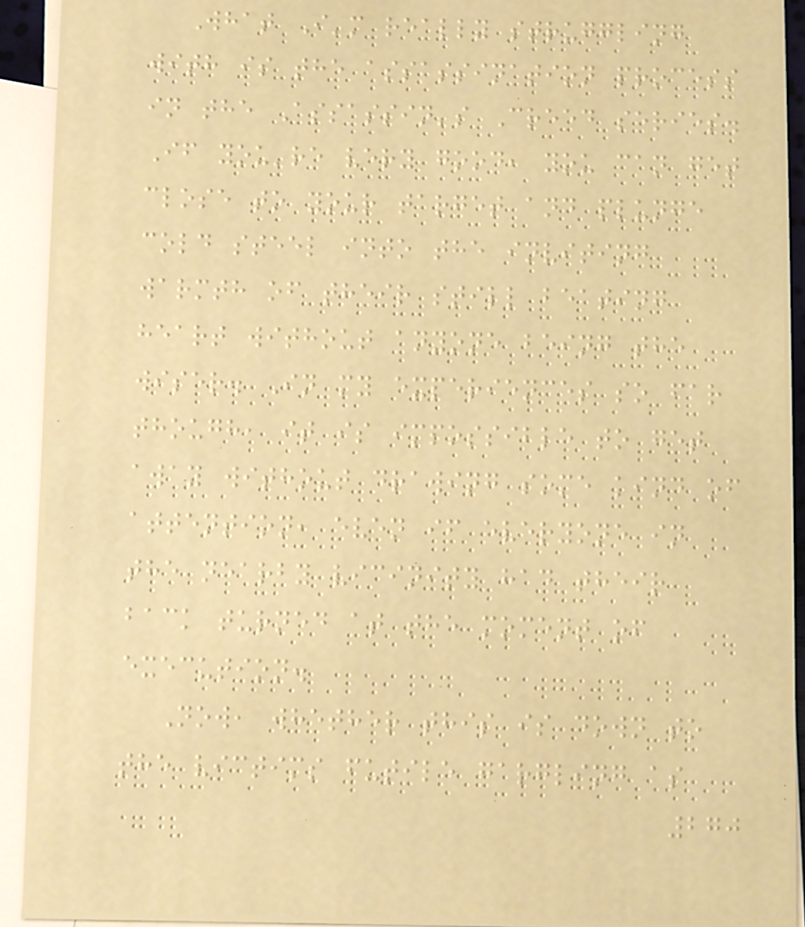What I'm really struggling
with is the assassination process
in the Assassin's Creed series.
If you're very good, you can get
close to your target and plunge
cold steel into the inviting
warmth of their still beating
heart without anyone being the
wiser. In my experiences so far
though, it is impossible to get
away without drawing some kind of
attention, even if everyone in
the nearby vicinity had their
back turned at the moment of
execution.
Now, whether this is down to
the victims futile gargling as
270
